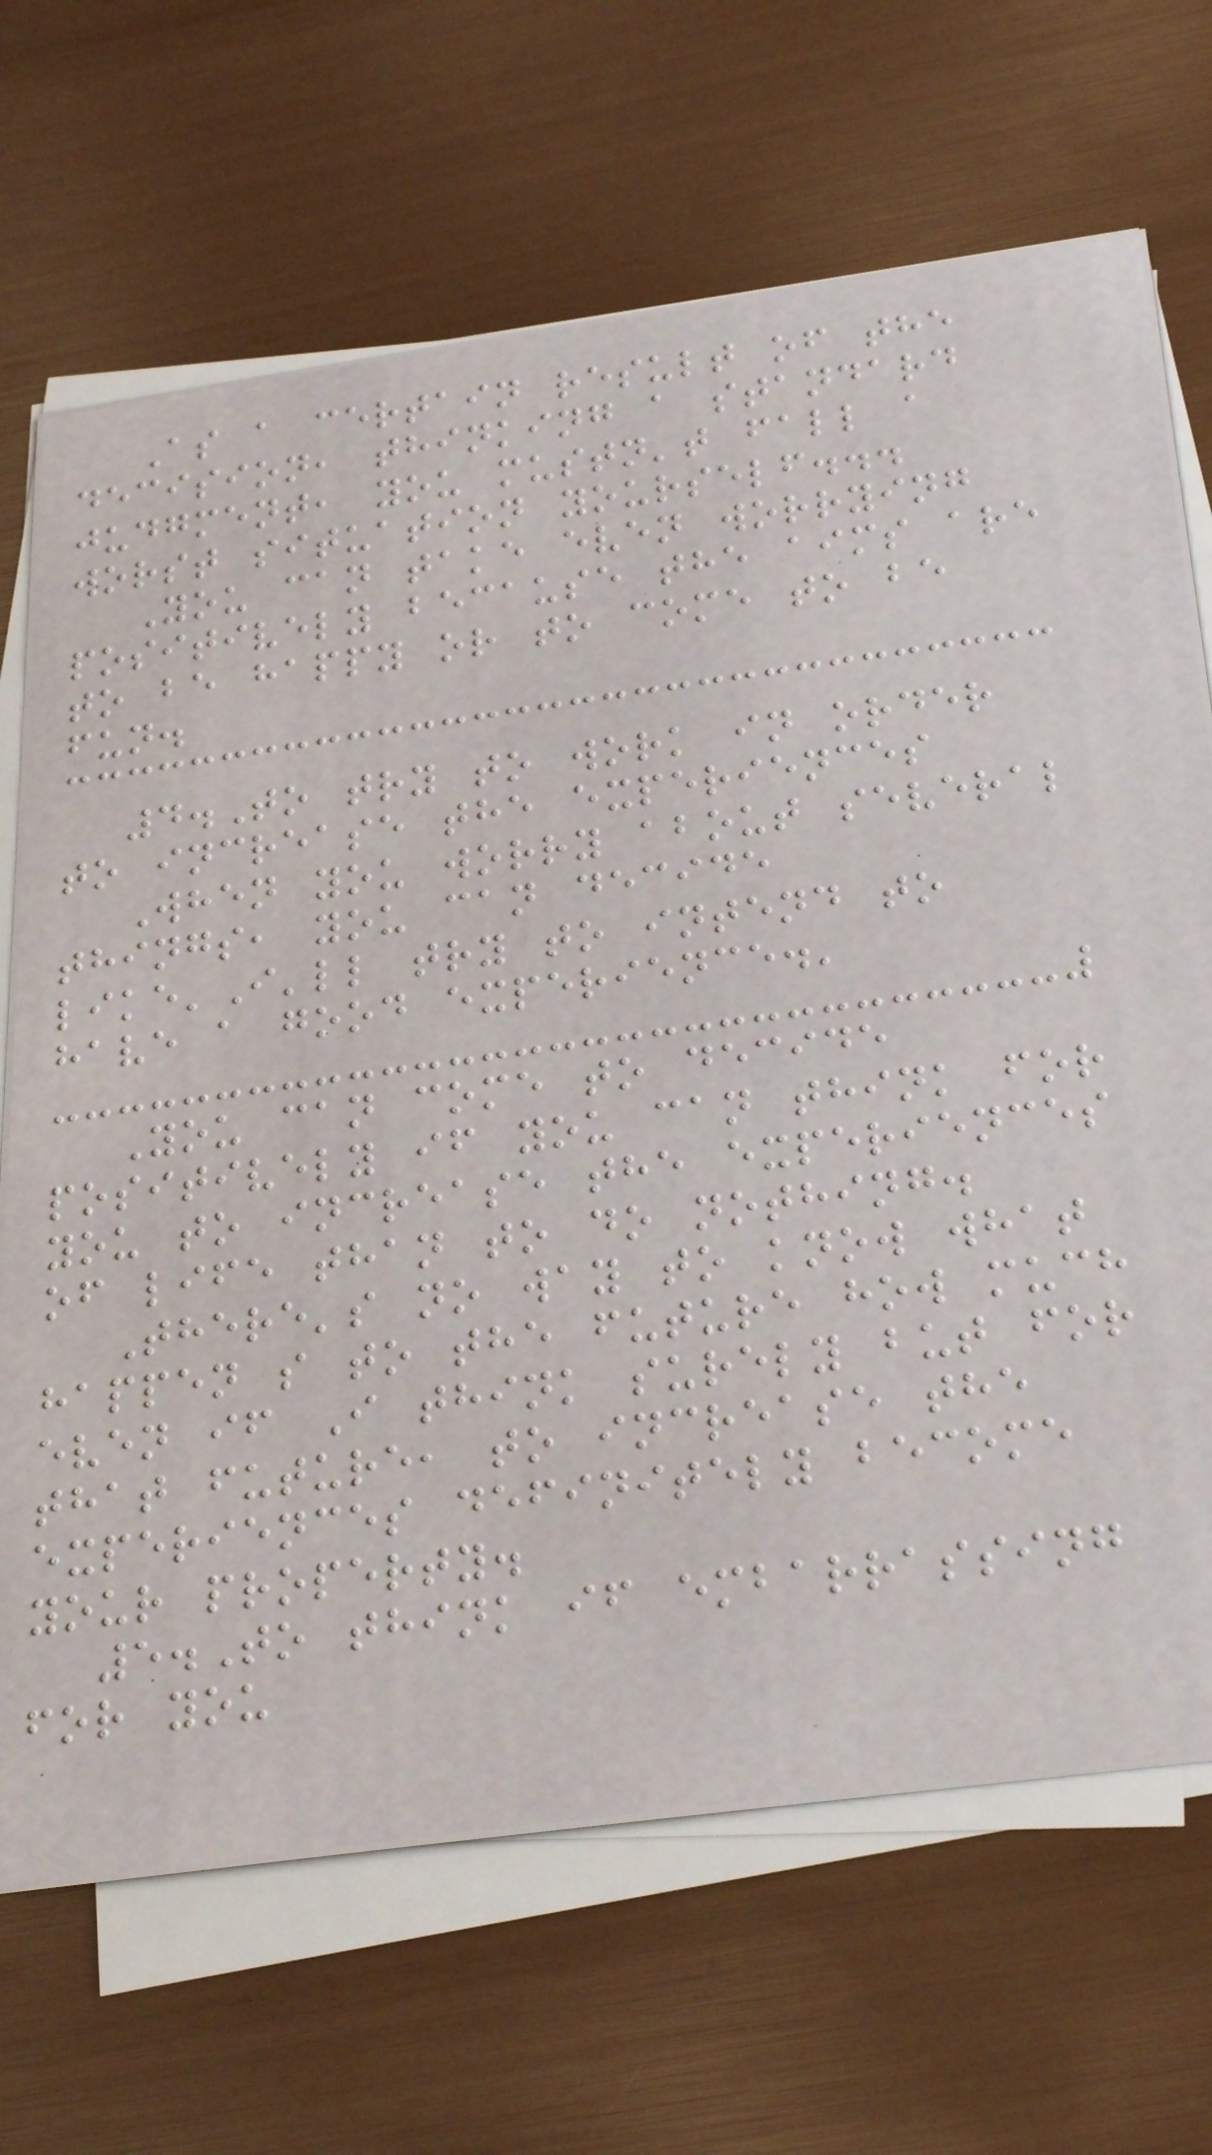As a certain result of the
decision, thinking a standard
judgment, you mustn't fall a
worst situation yourself...
You can take even worrying
positively because the aims are
to be happy or to come to be
fun.
4.To try to work in order
to increase the experiences
When you worry about several
things, you can decide
like'I'll try to intend to
have a good experience.'
You can come to decide
positively if you can think for
you to increase the experiences
of life than to do nothing.
There's no way to know what
happen s to the future how much
even if I think surely but for
that future, to increase the
experiences definitely become
your property.
5.To think if embarrassing
for you
